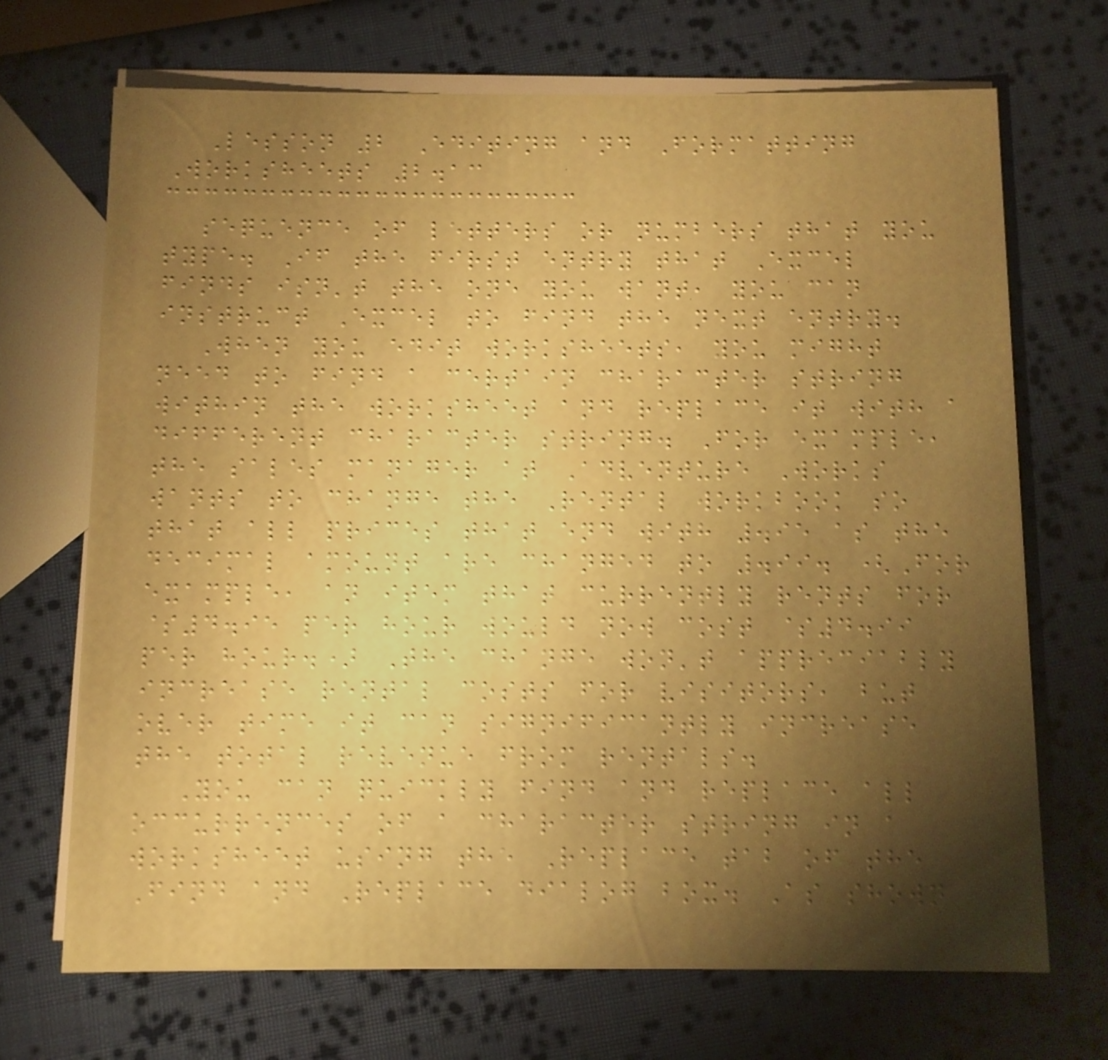Lesson 2 Editing and Formatting
Worksheets 2.13
sequence of letters or numbers that you
type. If the first entry that Excel
finds isn't the one you want, you can
instruct Excel to find the next entry.
When you edit worksheets, you might
need to find a certain character string
within the worksheet and replace it with a
different character string. For example,
the sales manager at Adventure Works
wants to change the Rental workbook so
that all prices that end with .95 as the
decimal amount are changed to .99. (For
example, an item that currently rents for
$4.95 per hour would now cost $4.99
per hour.) The change won't appreciably
increase rental costs for visitors, but
over time it can significantly increase
the total revenue from rentals.
You can quickly find and replace all
occurrences of a character string in a
worksheet using the Replace tab of the
Find and Replace dialog box. As shown
